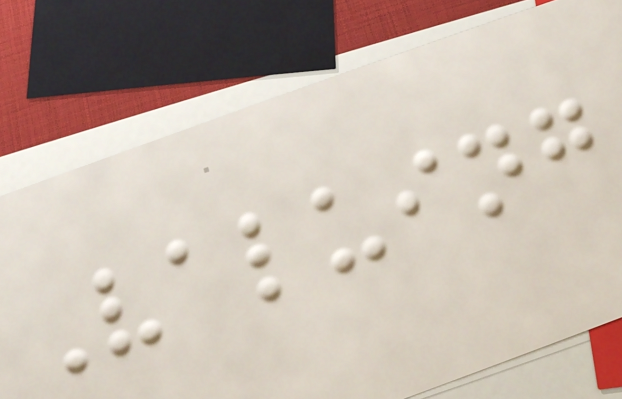Valuing
